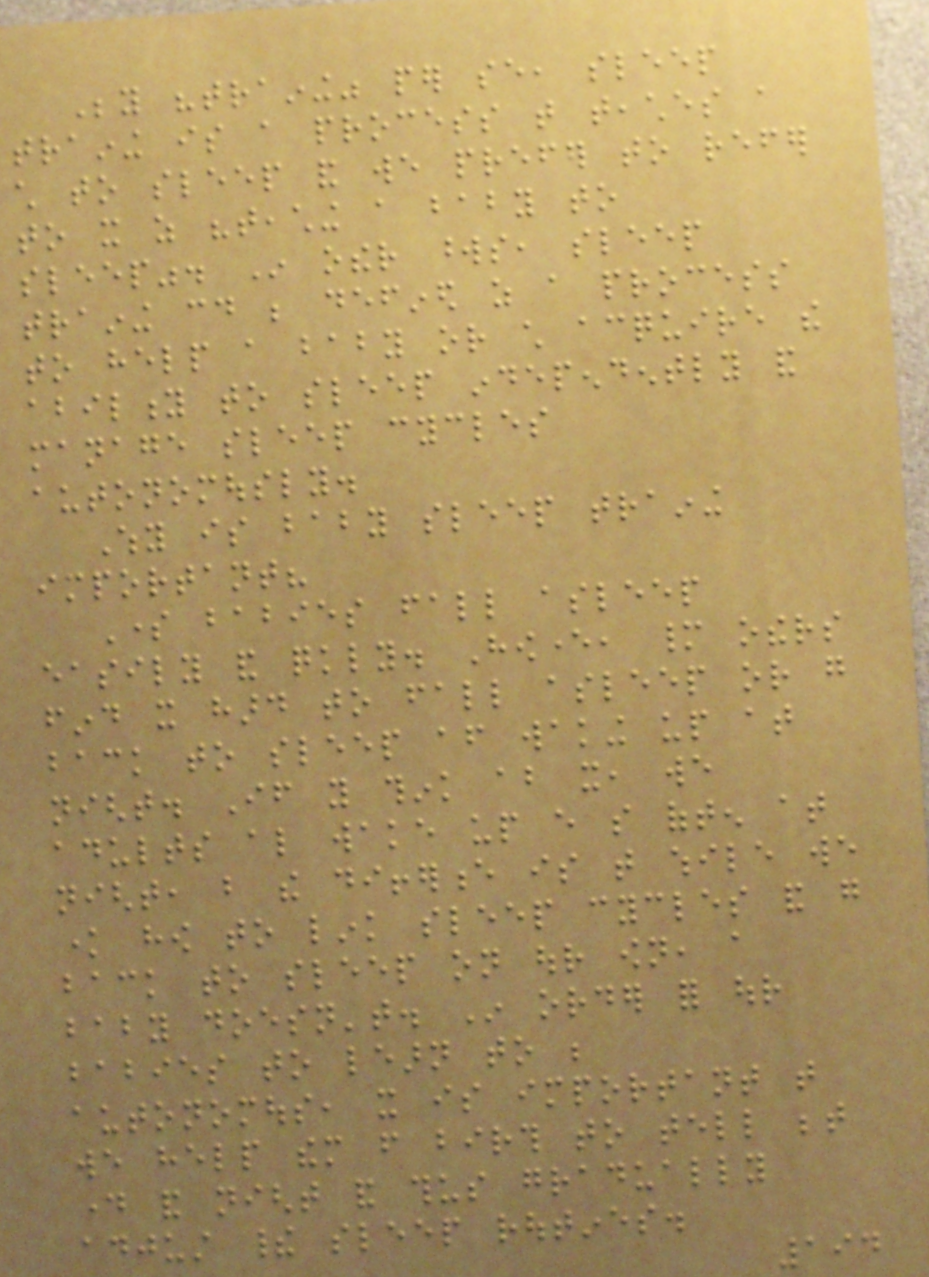Beyond "training" per se, sleep
training is a process that teaches a
child to sleep and we prefer to refer
to it as "teaching a baby to
sleep". In other words, sleep
training could be defined as a process
to help a baby or child acquire the
ability to sleep independently and
manage sleep cycles
autonomously.
Why is baby sleep training
important?
Some babies fall asleep
easily and quickly. However, many others
find it hard to fall asleep or go
back to sleep after waking up at
night. If you think about it, we
adults also wake up every so often at
night, but the difference is that while we
know how to link sleep cycles and go
back to sleep on our own, a
baby doesn't. In order for our
babies to learn to be
autonomous, it is important that
we help them from birth to tell between
day and night and thus gradually
adjust their sleep routines.
194
